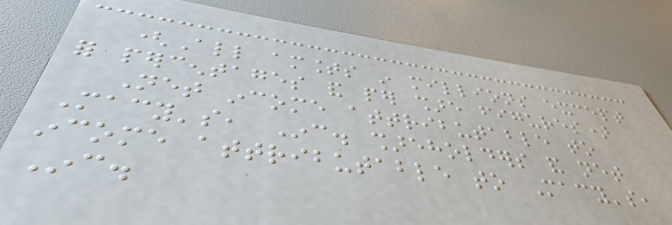(All amounts in millions except
for percentages and per share figures)
Net income attributable to
Macy's, Inc. shareholders and net
income attributable to Macy's,
Inc.
